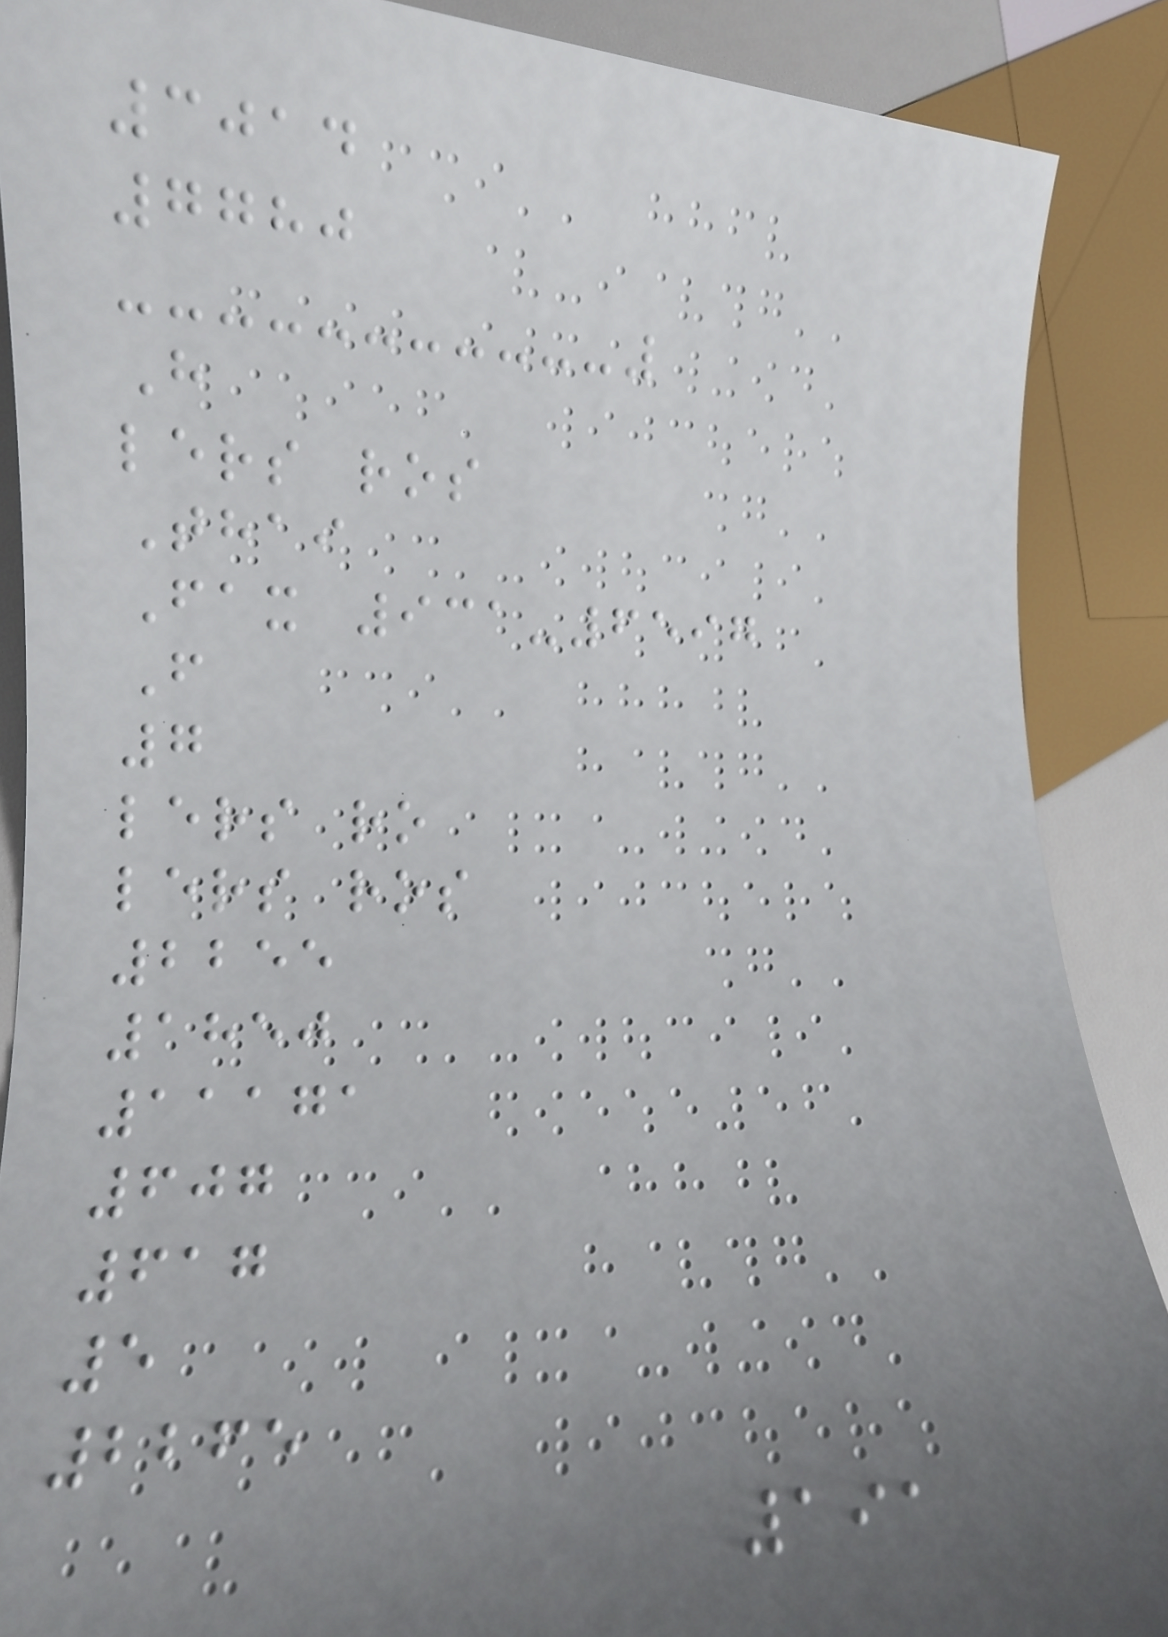3014
7780
H
lers ros
Thai
Fax 931-6597
F
7
lers ro
lers ros
2255
1850
11171
607
617
5
2265
191
